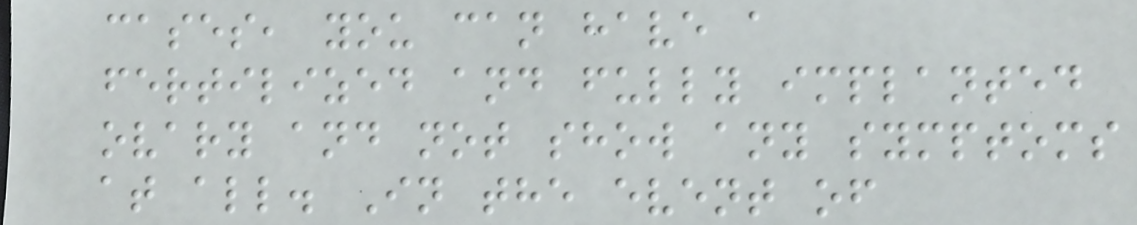cases, you can have a
fertilized and fully implanted
ovary and not show any symptoms
at all. In the event of
